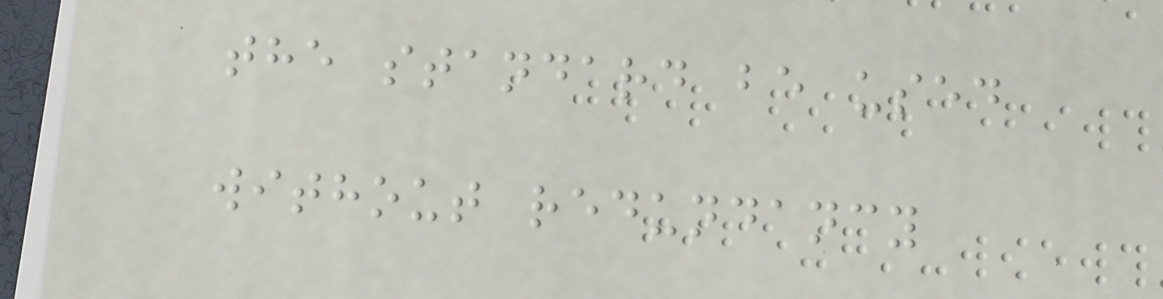the standard be used
without redundancy
